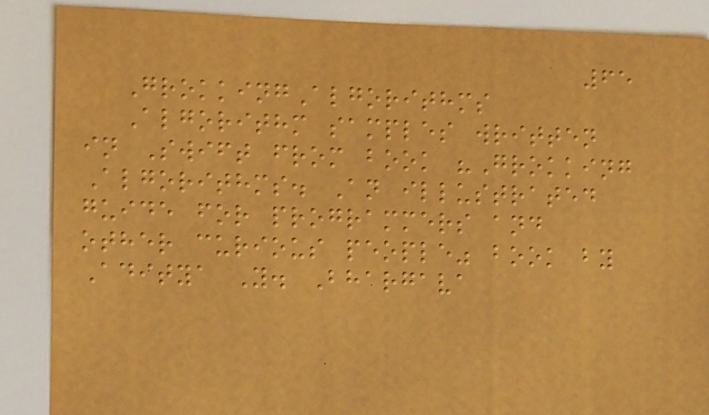65
GrokkingAlgorithms
Algorithm samples written
in Swift from book "Grokking
Algorithms. An illustrated
guide for programmers and
other curious people" book by
Aditya Y. Bhargava
